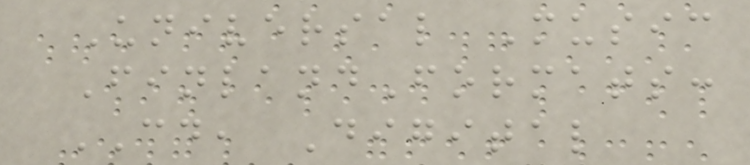Universal Music
FinlandFormats:
CD, Digital
